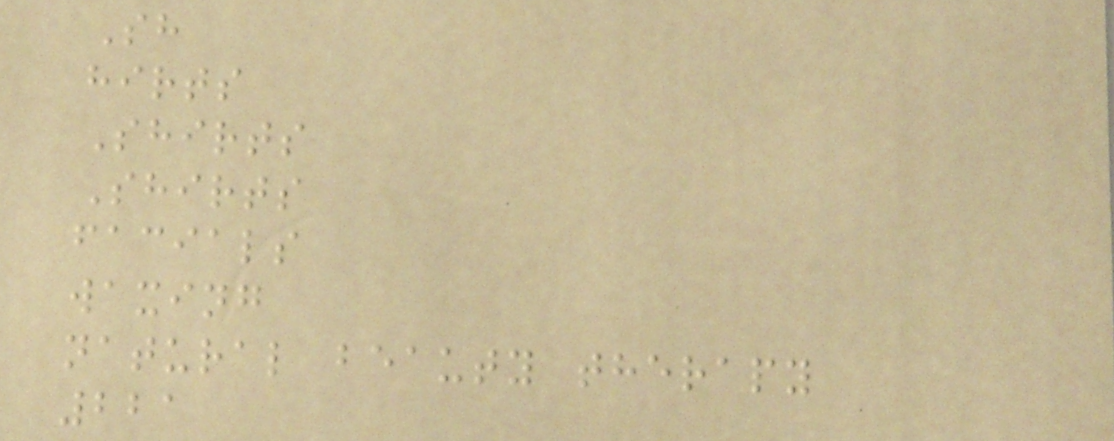Sh
hirts
Shirts
Shirts
facials
waxing
natural beauty therapy
221
